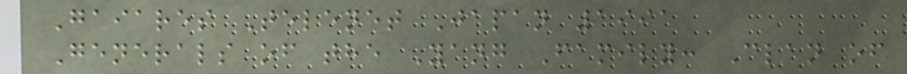Gaiares Telenet Japan 1991
Generals of the Yang Family: Clan of
